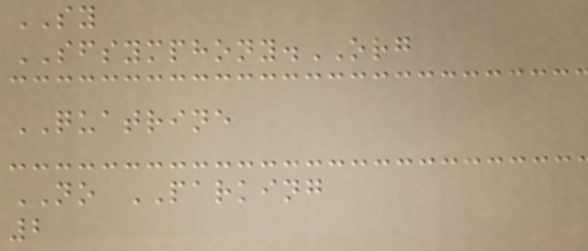SY
SFSYMPHONY.ORG
QUATRINE
NO PARKING
2
